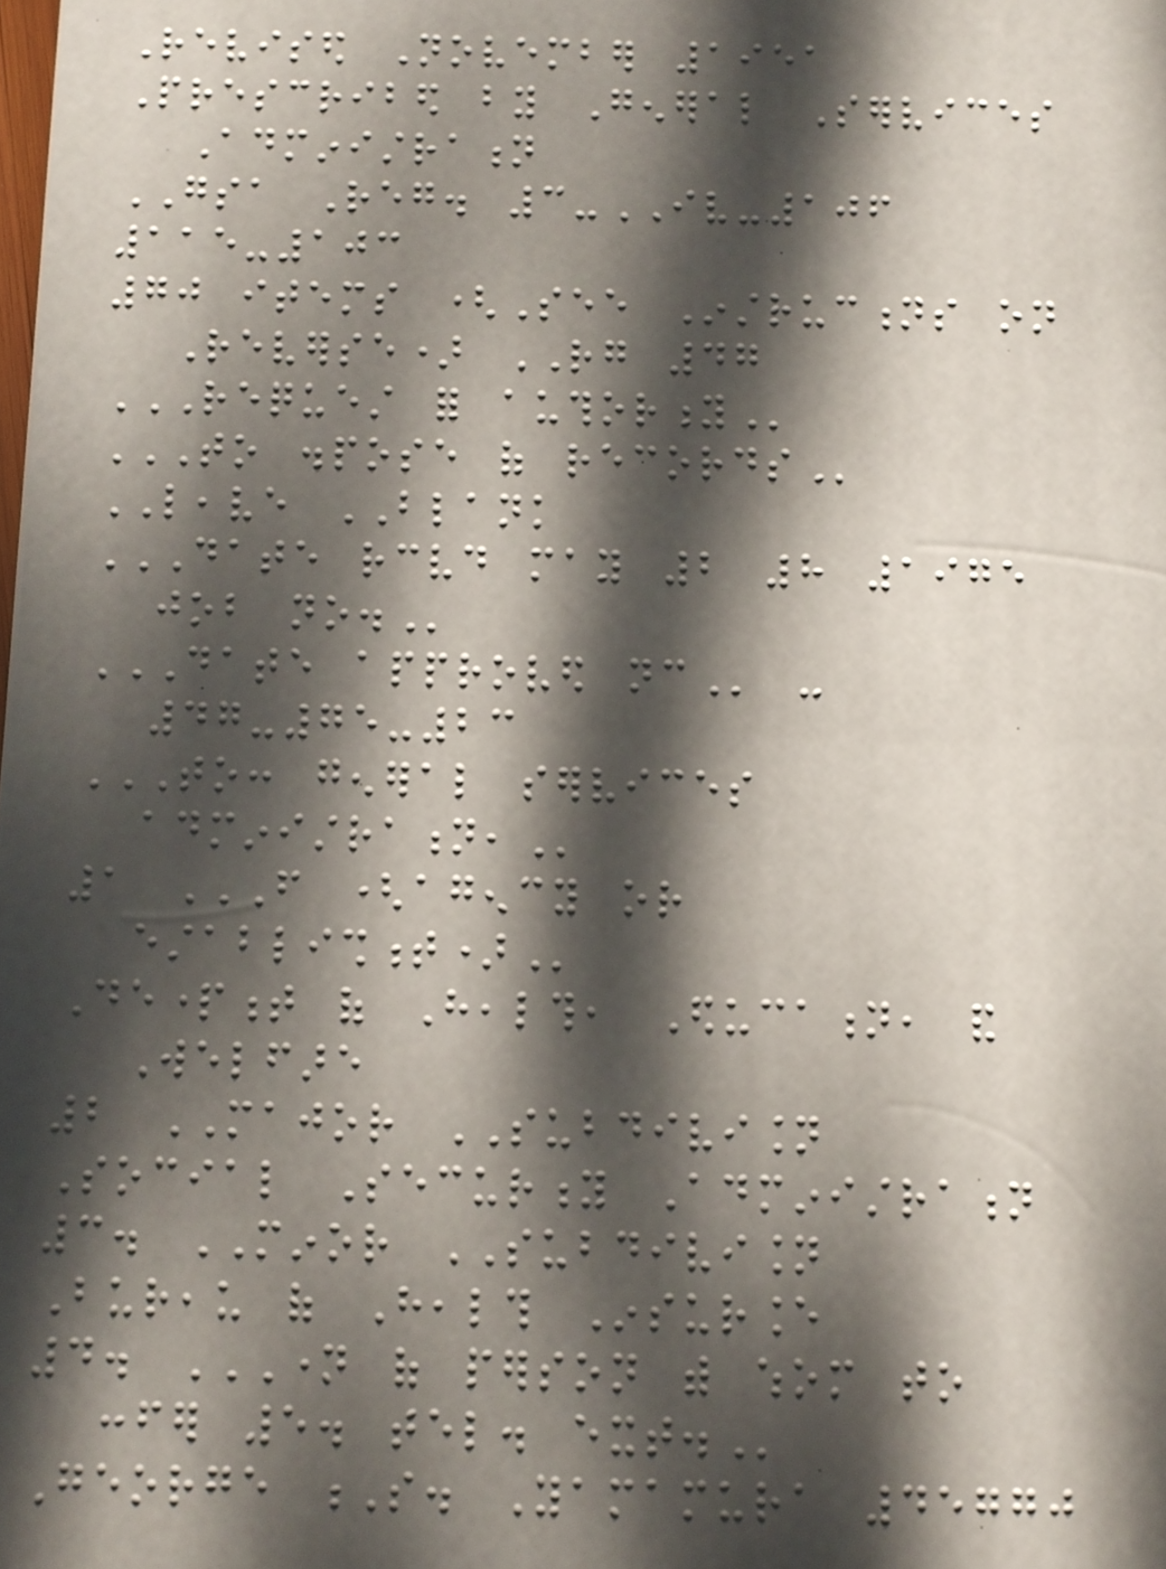Revised November 1951
Prescribed by General Services
Administration
GSA Reg. 3-IV-106
115-103
70 items (See Instructions on
Reverse) RG 47
REQUEST FOR AUTHORITY
TO DISPOSE OF RECORDS
LEAVE BLANK
DATE RECEIVED MAY 2 8 1975
JOB NO.
DATE APPROVED NC -
47-75-23
TO: GENERAL SERVICES
ADMINISTRATION,
1 FROM (AGENCY OR
ESTABLISHMENT)
Department of Health, Education, and
Welfare
2 MAJOR SUBDIVISION
Social Security Administration
3. MINOR SUBDIVISION
Bureau of Health Insurance
4. NAME OF PERSON WITH WHOM TO
CONFER 5. TEL. EXT.
George S. Yamamura 45770
